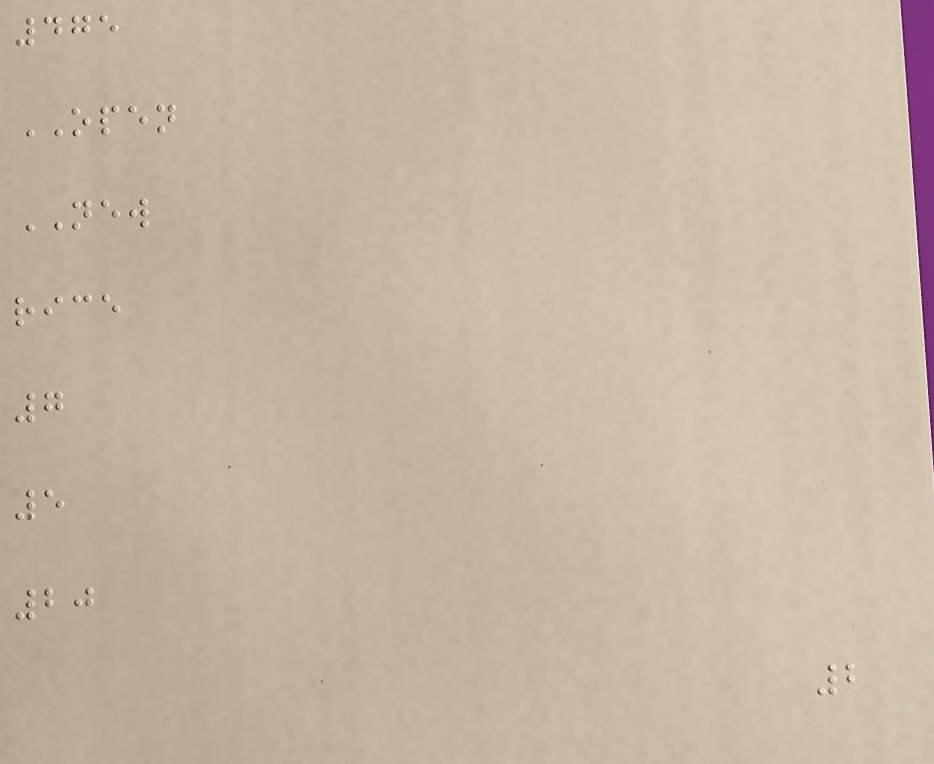475
OPEN
NEW
rice
7
5
20
2
